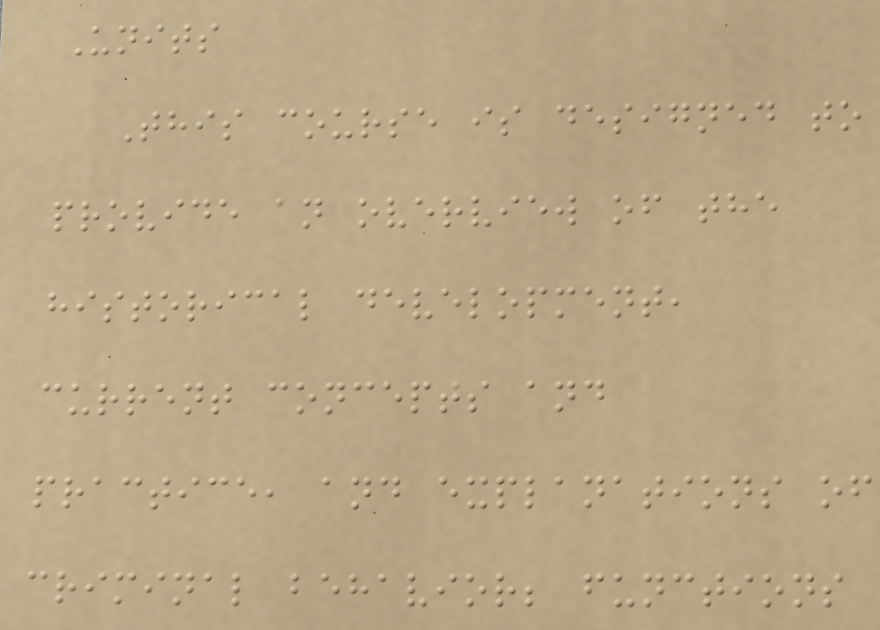Units
This course is designed to
provide an overview of the
historical development,
current concepts and
practice, and explanations of
criminal behavior; functions
